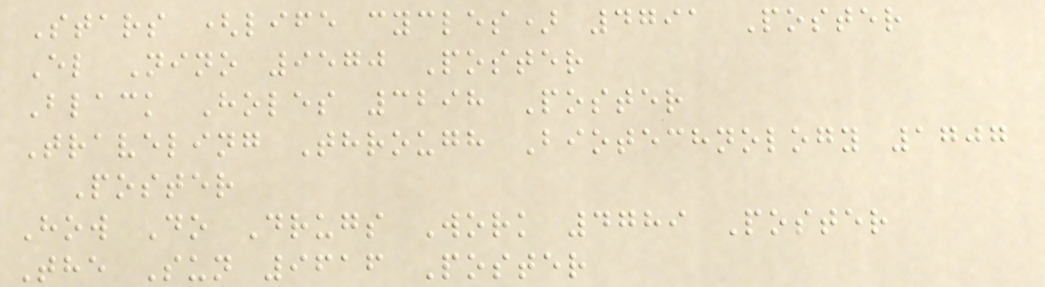Stars (life cycles) 4791 Poster
El Nino 9570 Poster
Black Holes 3298 Poster
Traveling Through Biotechnology 1707
Poster
How Do Drugs Work 4789 Poster
The Sun 9616 Poster
